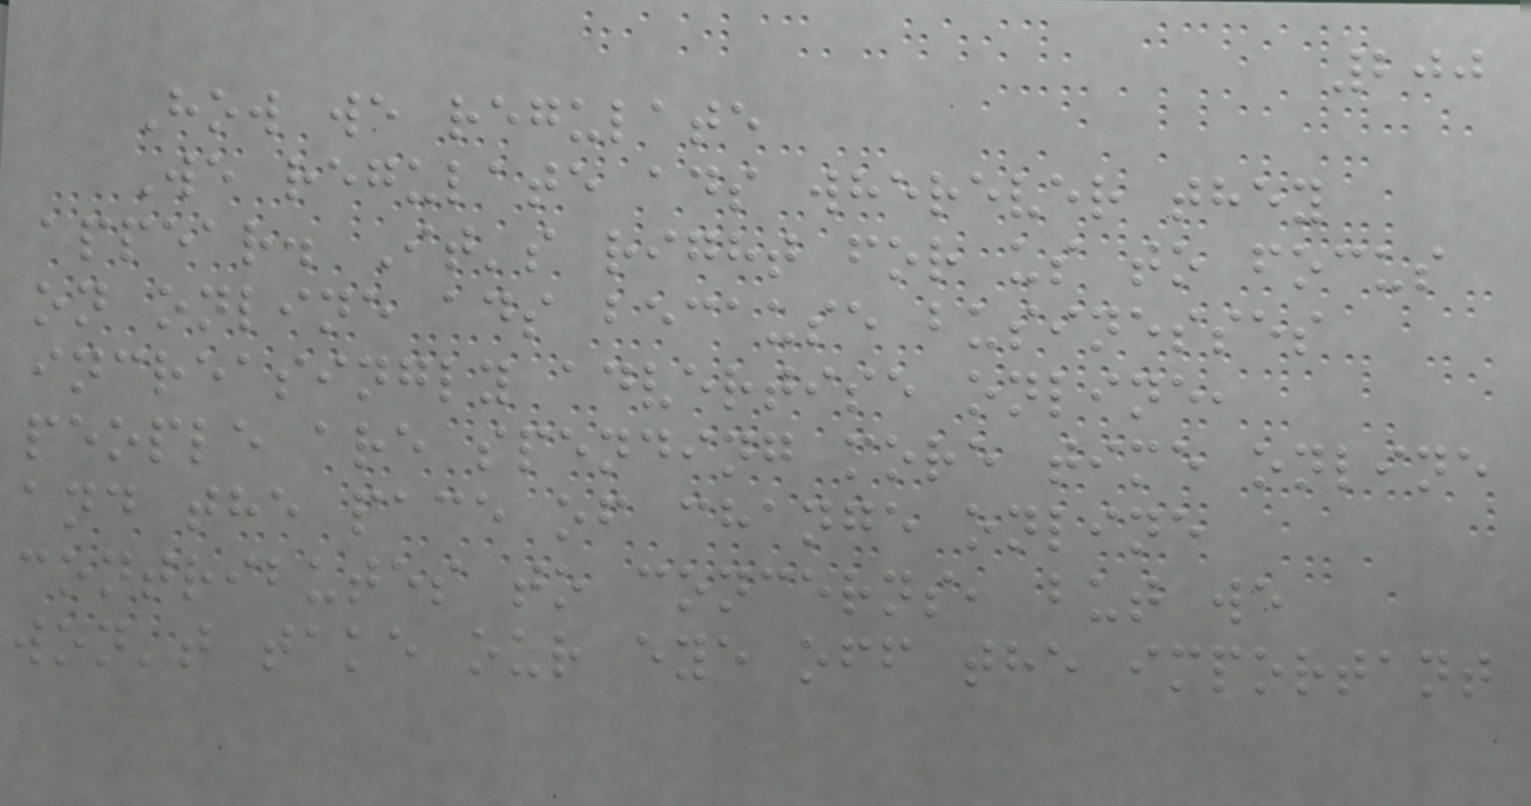200
How we regulate
We regulate ads wherever they
appear. It's right for us to focus
on online ads because businesses
increasingly advertise online,
people are spending more time online
and the pace of change online
contributes to concerns, but we
won't take our eye off the important
